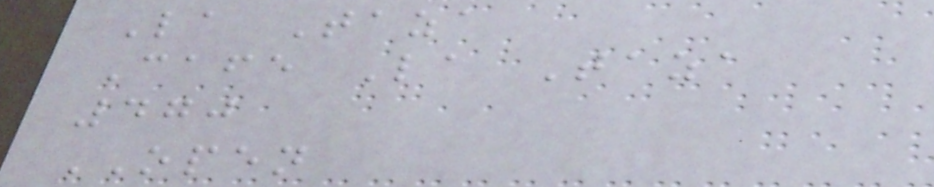La Taza
Cafe La Taza
470
OPEN
